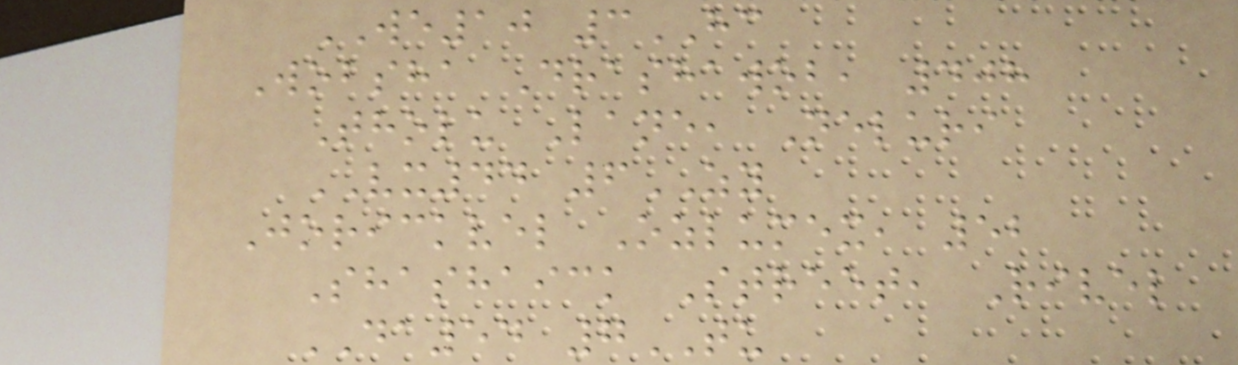WE10 3HC
Wobsha Drashawob, 408
Tholu Lane, Neluri
VX44 6ZY
Jorickvel Ozlumex, 52
Shashaick Street, Rivel
DA54 7TU
